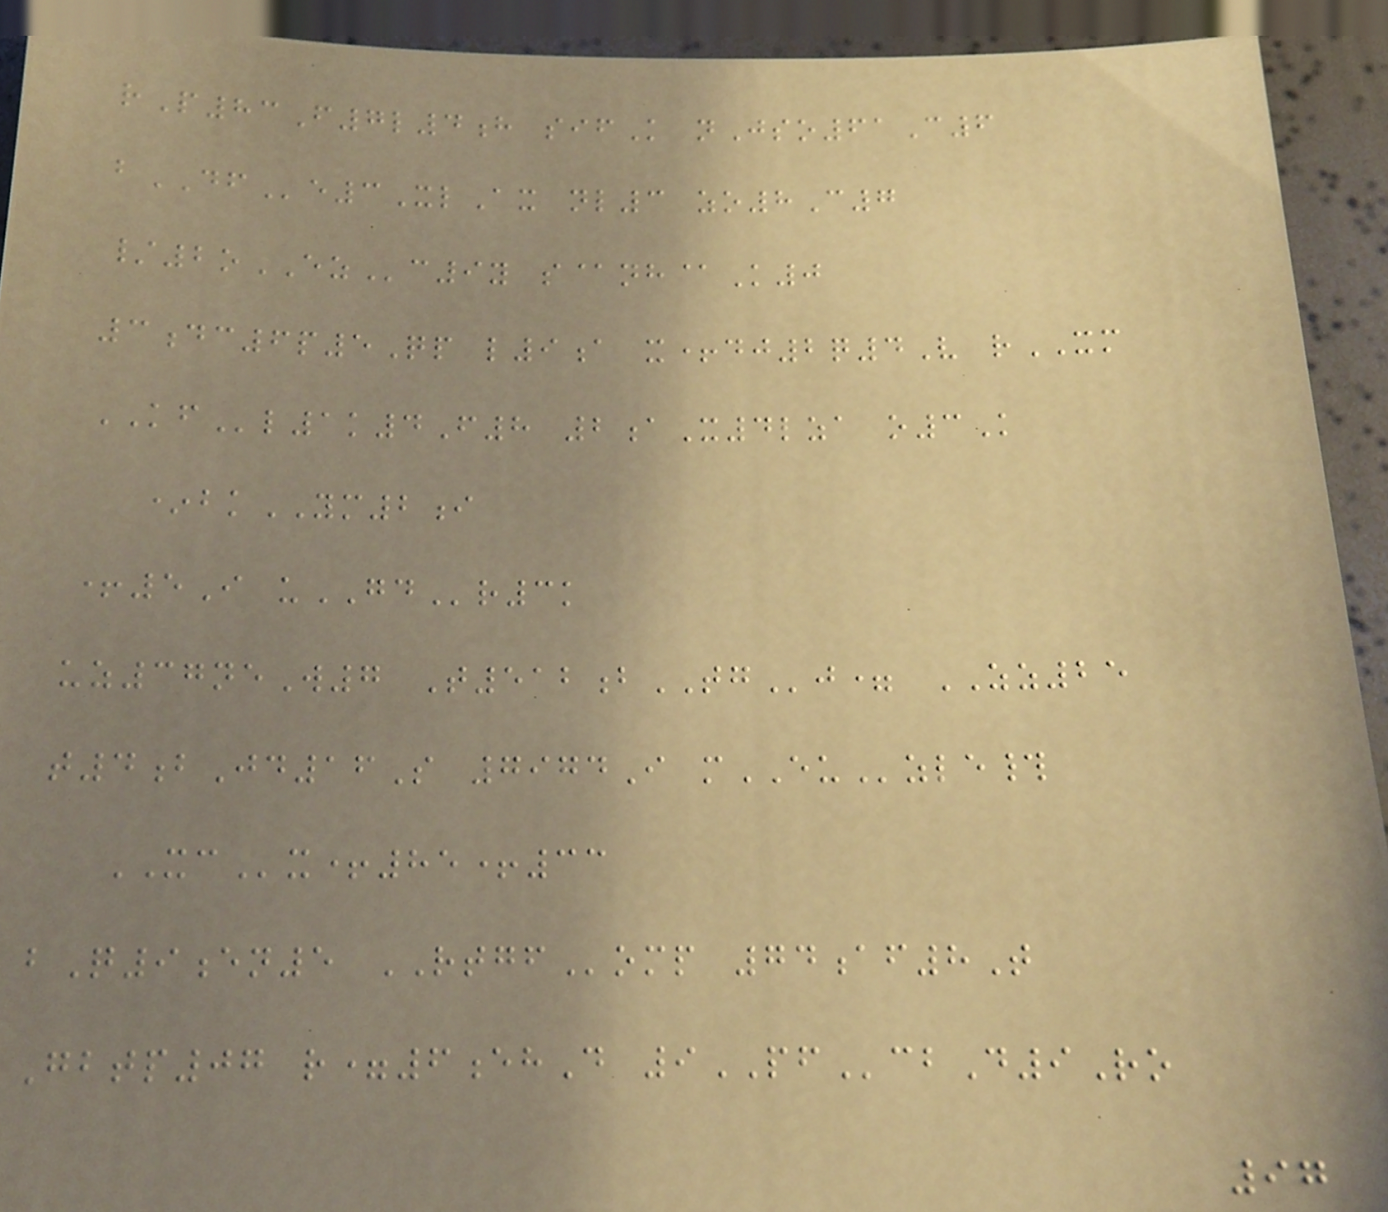rP83F7l4h sifK nJso61C6
bDFe3XlAx nl3 zo8C7
/2oEZc9y s@nh@K0
3dc6p5Qp l9a x+dj2q4V rXM
KFl1k4F8 2aX4lza o3K
*bkYM2i
+5I uGDr3k
uz37neW7 T512bTGj= ZZ25
t4bJd16S 7974I mEUzle#
XCx+85+33
bQ9en5 RTGFomp 74af8T
Gbtp07 r=6ehD 9PFcbD9Ro
97
